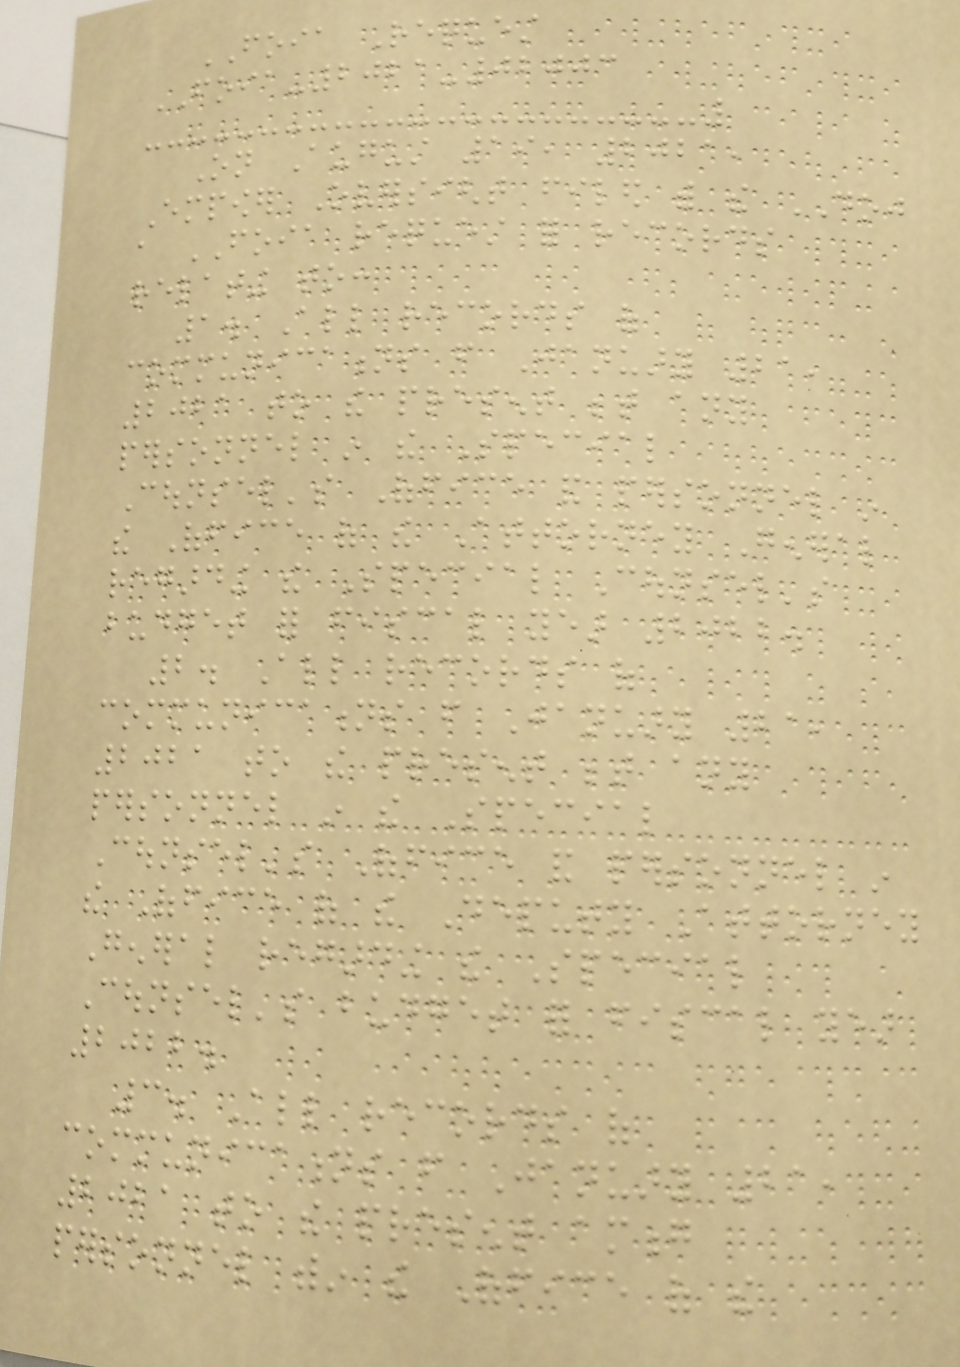FOIA Request
FOIA-2021-02003
On August 19, 2021,
Empower Oversight filed with the DOJ
a FOIA request for records
relating to:
1. All records of
communications from January 21,
2021 to the present between any
personnel in the Special
Counsel's Office and personnel in
the Office of the Attorney General
regarding the Special Counsel's
budget for fiscal year 2022.
2. All records of
communications from January 21,
2021 to the present between any
personnel in the Special
Counsel's Office and personnel in
the Office of the Deputy Attorney
General regarding the Special
Counsel's budget for fiscal year
2022.
3. All records of
communications from January 21,
2021 to the present among
personnel within the Office of the
